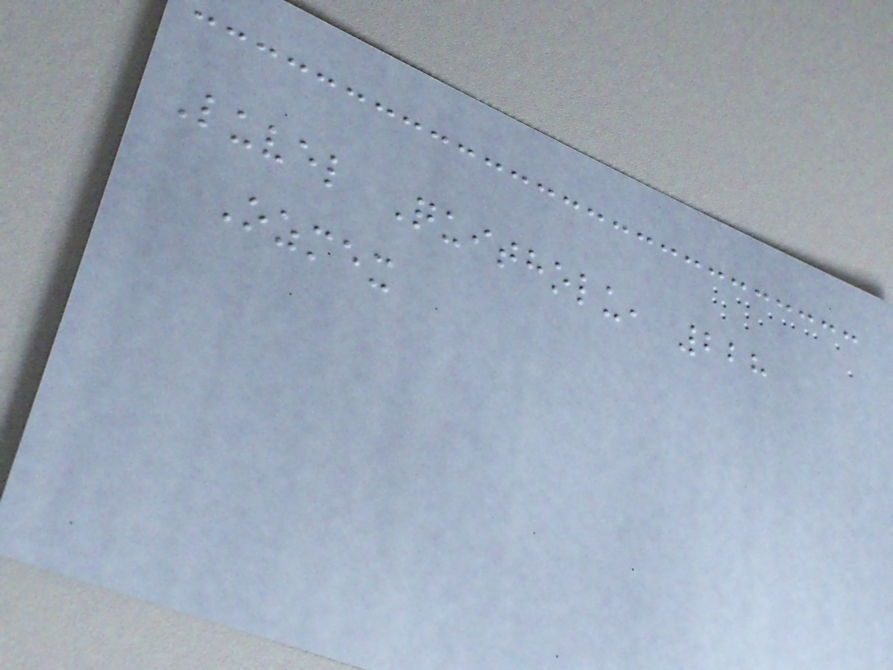Luvel Quitholu, 228
Ozmex
